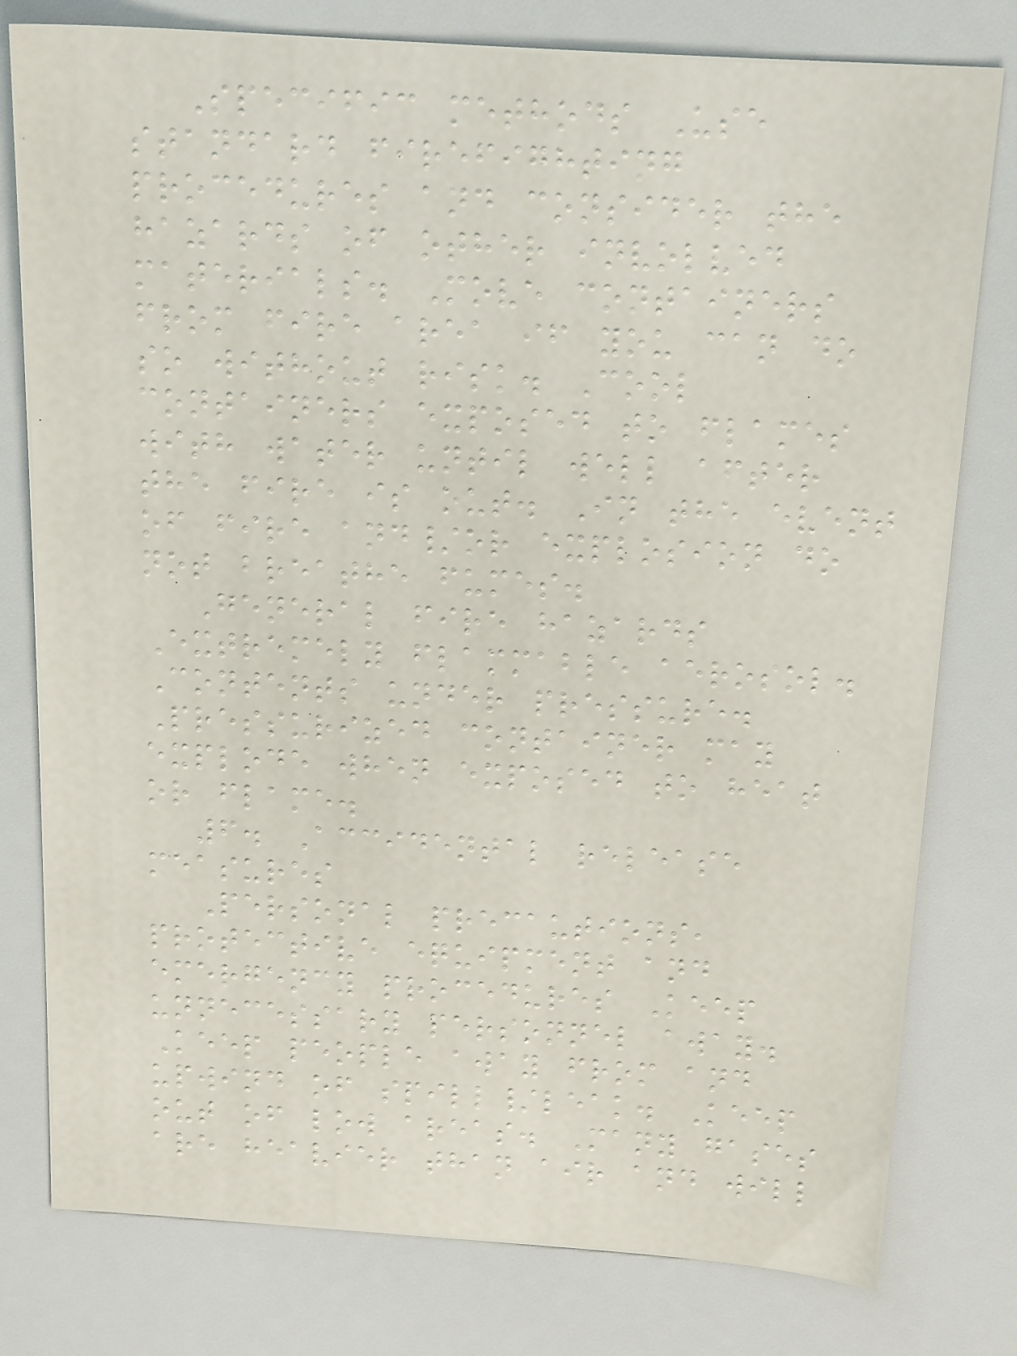Specific methods Use
standard firefighting
procedures and consider the
hazards of other involved
materials. Move containers
from fire area if you can do
so without risk. Cool
containers exposed to flames
with water until well after
the fire is out. In the event
of fire and/or explosion do
not breathe fumes.
General fire hazards
Extremely flammable aerosol.
Contents under pressure.
Pressurized container may
explode when exposed to heat
or flame.
6. Accidental release
measures
Personal precautions,
protective equipment and
emergency procedures Keep
unnecessary personnel away.
Keep people away from and
upwind of spill/leak. Keep
out of low areas. Many gases
are heavier than air and will
